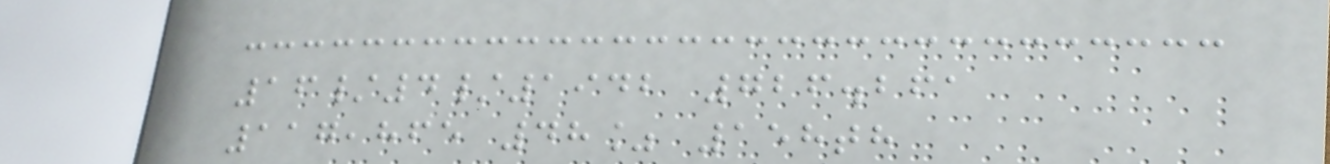16/4/1942 726.261
117,865 48% 158th
